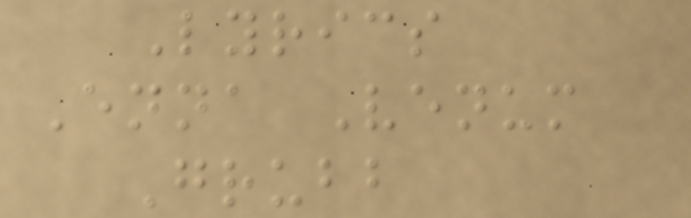Lyrics
Enna Venum
Grubb
